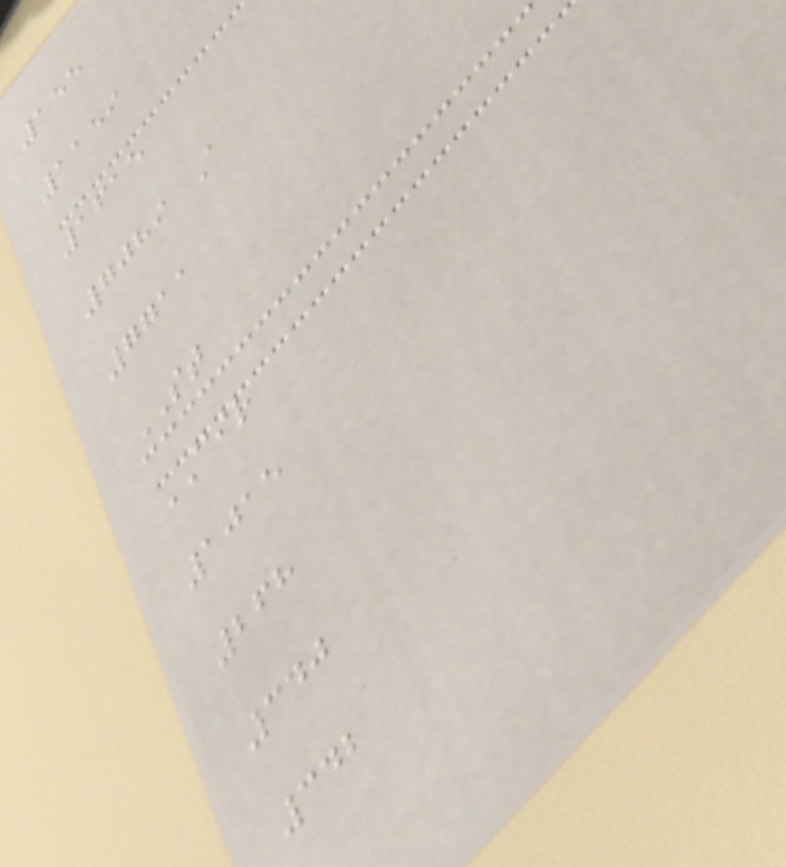155
1159
1615
7089 A
7711
ST
CIR
1015
268
340
342
